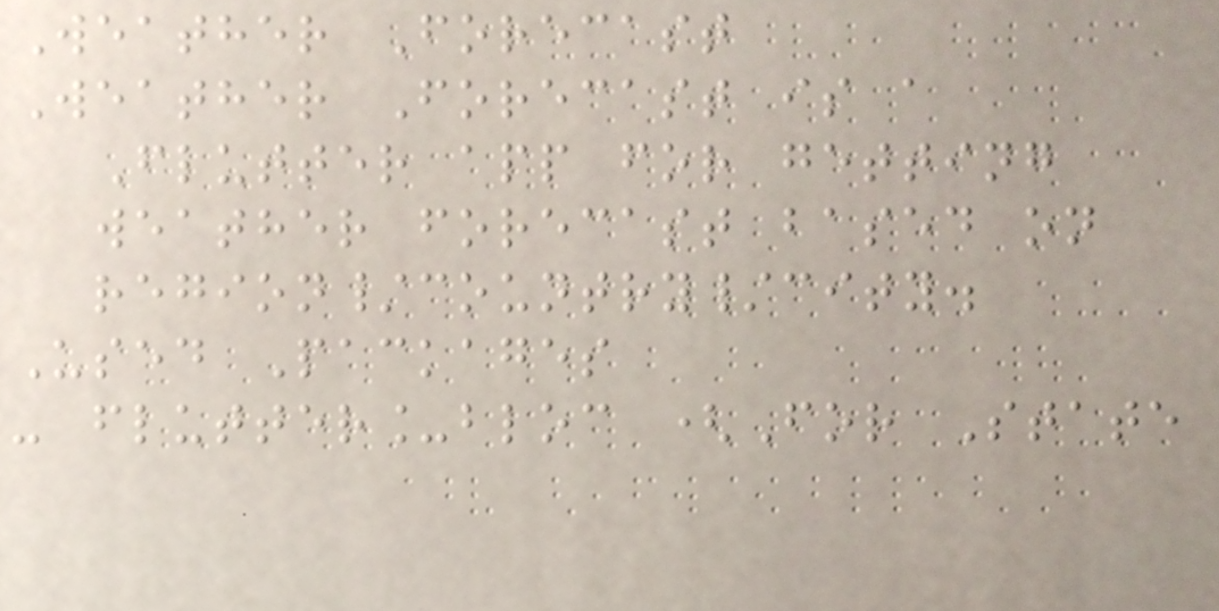Weather Forecast
Weather Forecast is a
Flutter app for getting
weather forecast based on
region/country/city.
Used Packages
- flutter_bloc (For State
